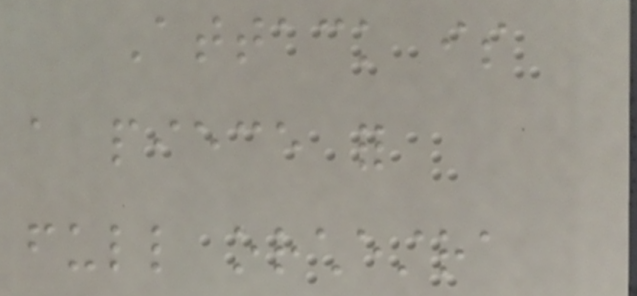Attack is
a piece for
full orchestra
